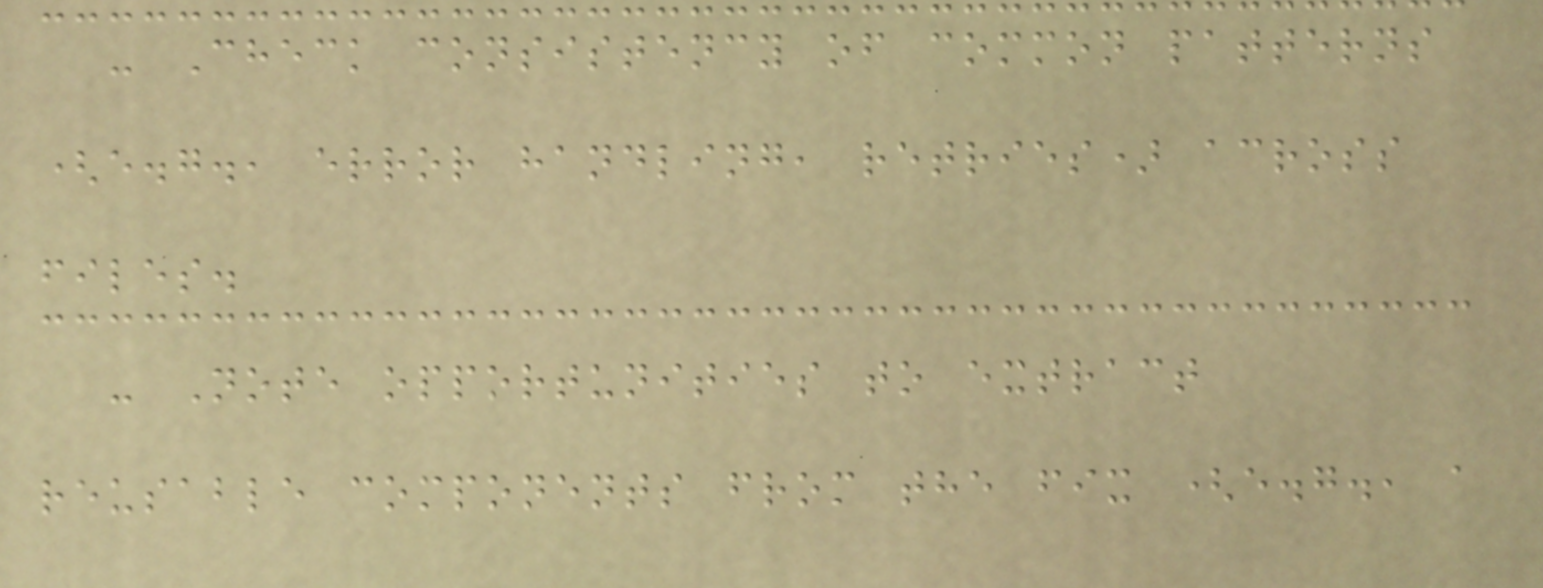- Check consistency of common patterns
(e.g., error handling, retries) across
files.
- Note opportunities to extract
reusable components from the fix (e.g., a
